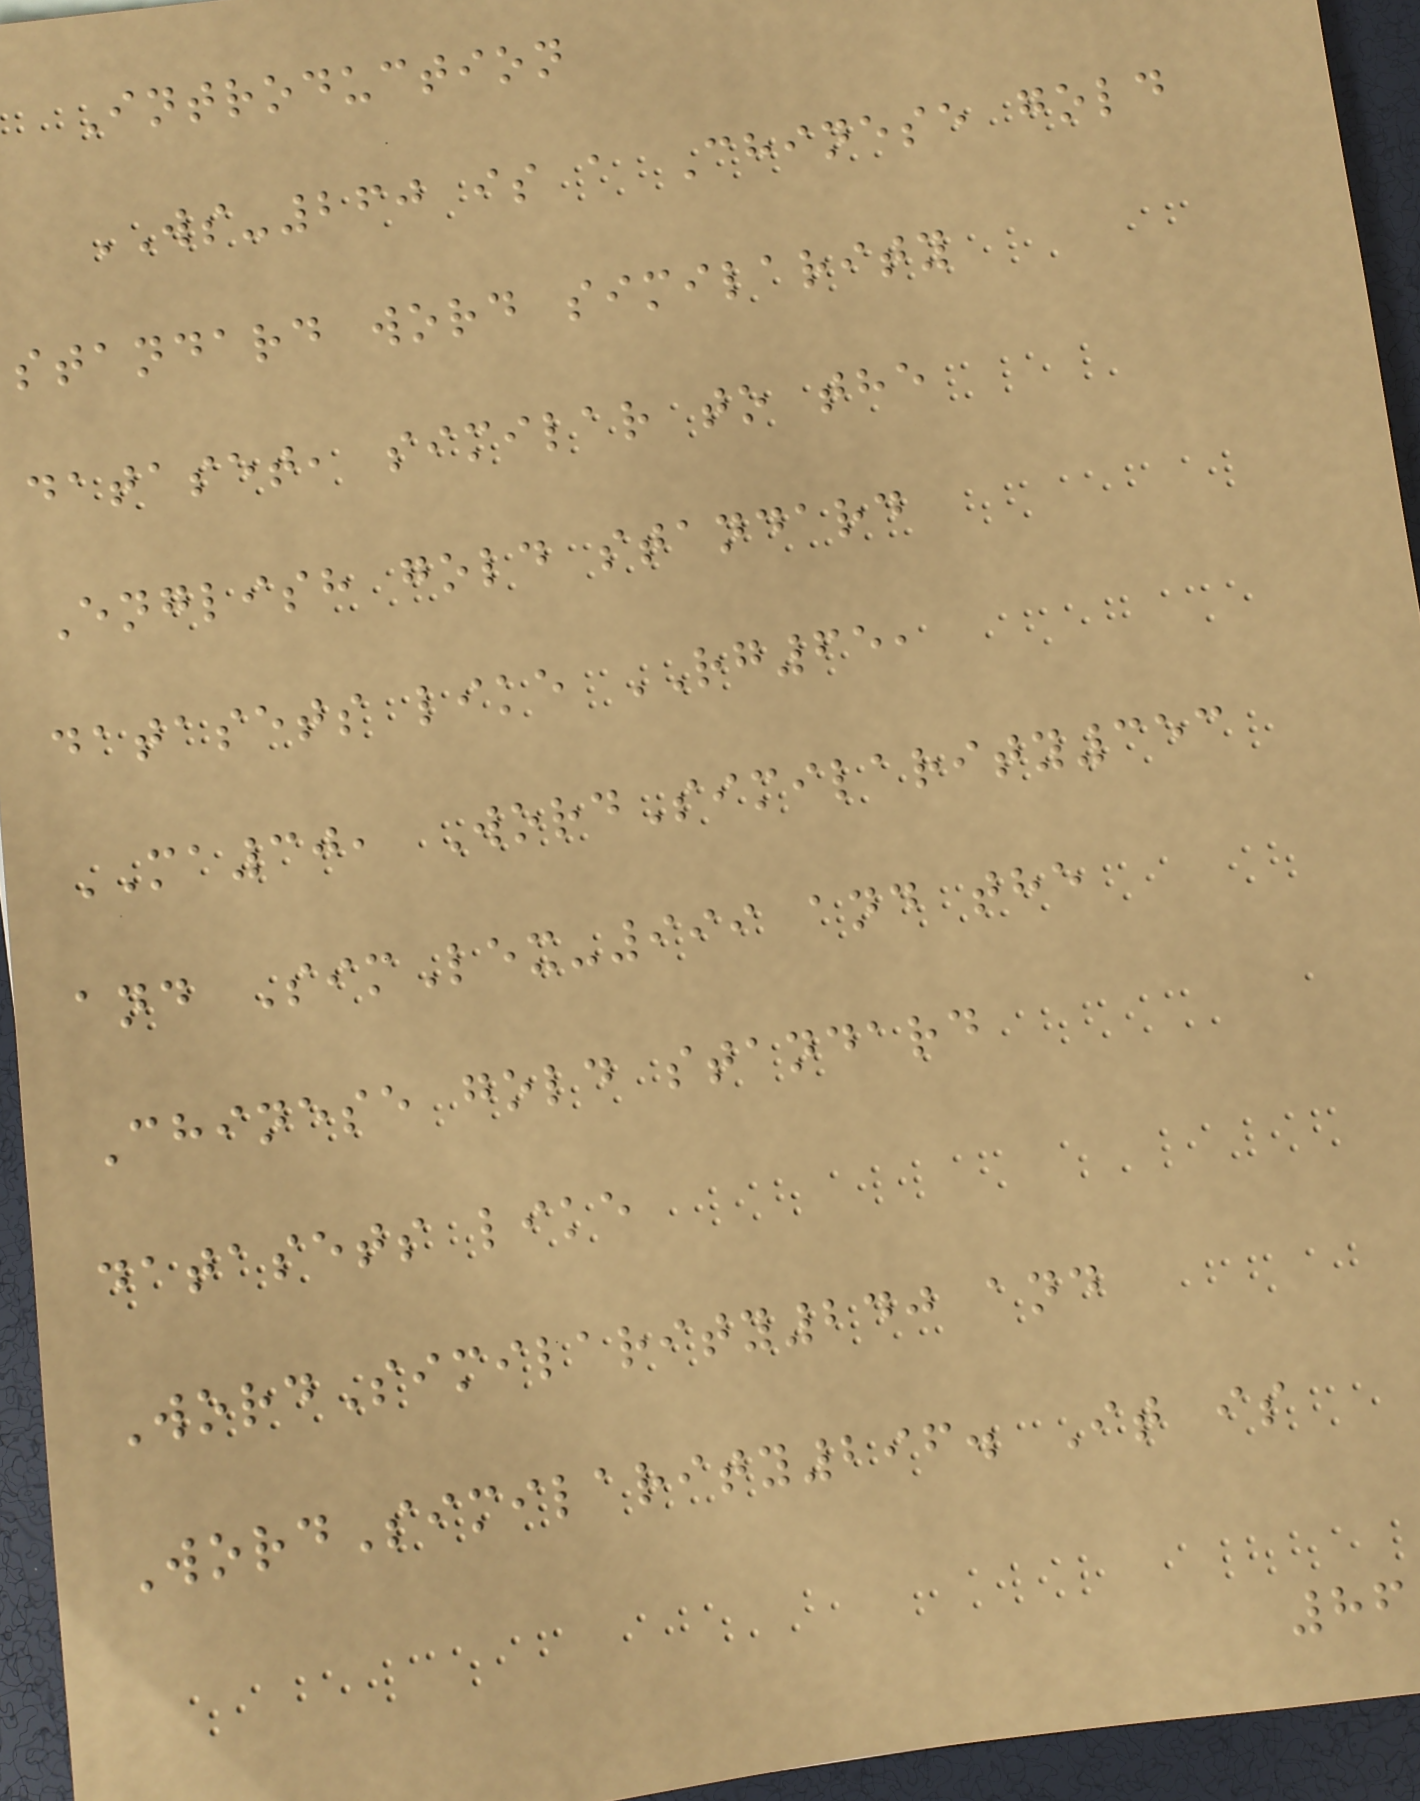Introduction
WS-260 is a Chinese gold
standard word similarity
dataset, similar to the
English gold standard
datasets like RG65,
MA30, WordSimilarity353
and SimLex-999 and the
Chinese gold standard
datasets like
WordSimilarity240 and
WordSimilarity296. It is
86
